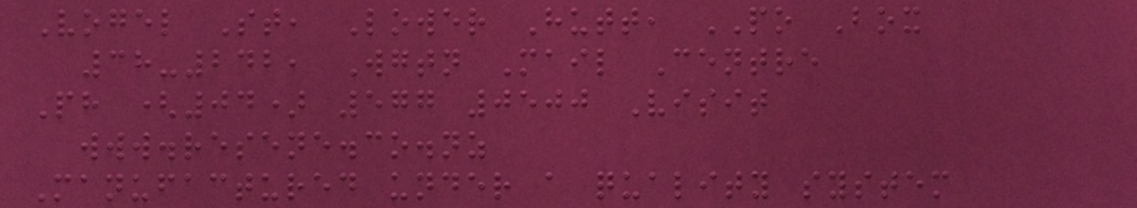Vogel St, Lower Hutt, PO Box
38-242, Wgtn Mail Centre
Ph (04) 577 0500 Visit
www.resene.co.nz
Manufactured under a quality system
